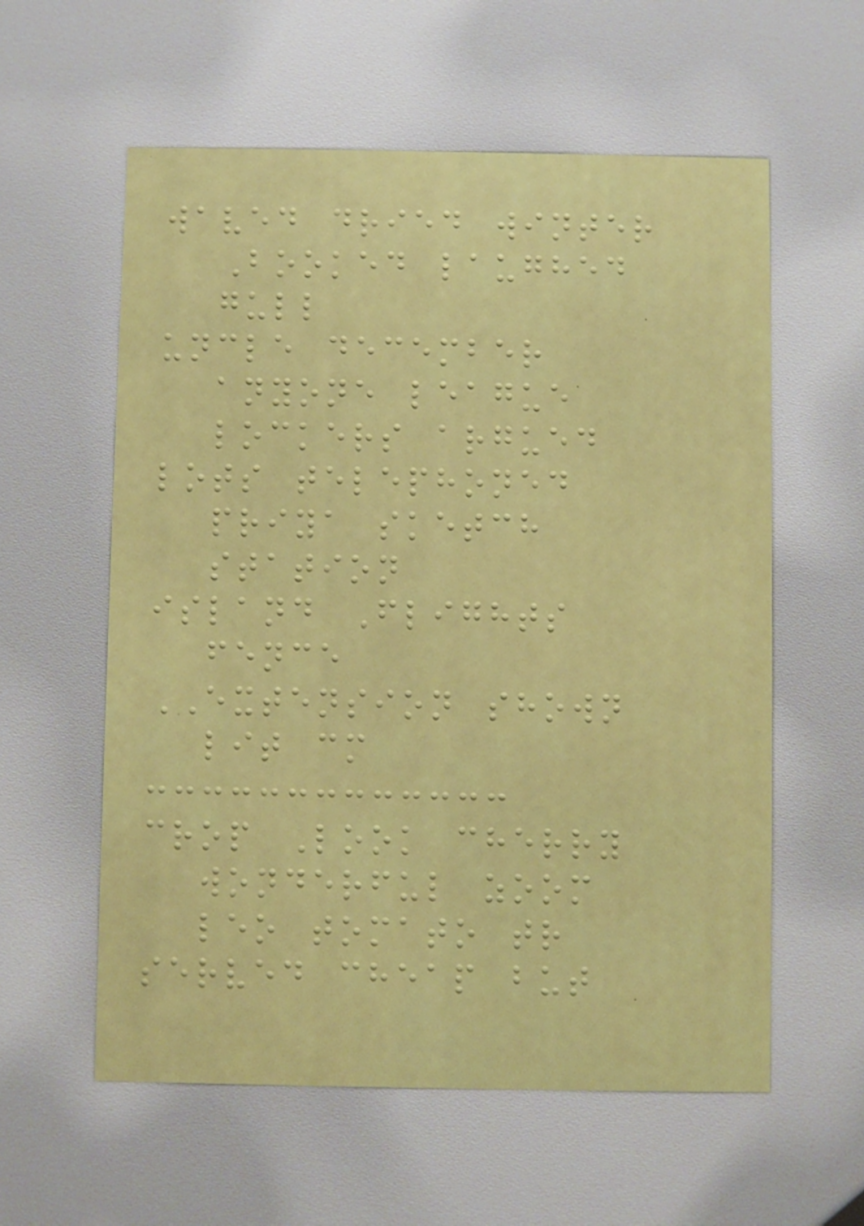waved dried winter
Booked laughed
gull
uncle december
anyone league
lockers argued
lots telephoned
priya sketch
station
island Flights
fence
EXTENSION shown
lit cm
crop Look cherry
wonderful zoom
leo tomato tr
served cheap but
